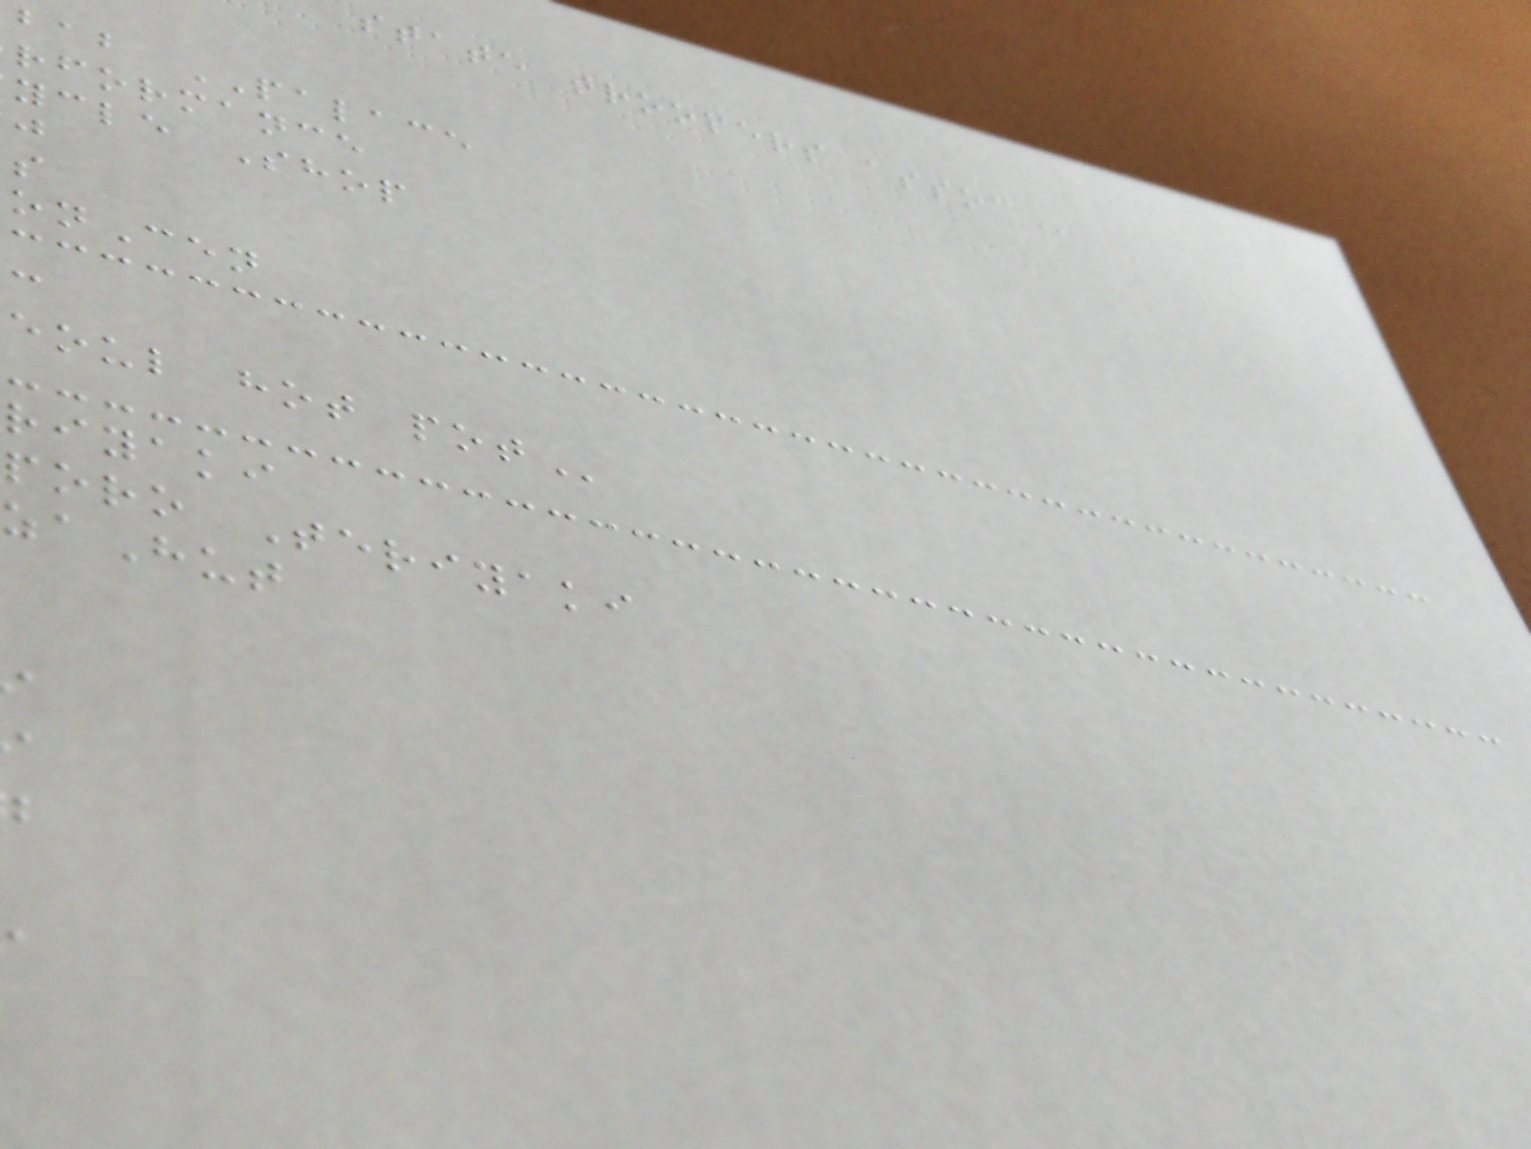state troopers
bab PALACE
rformance
ycle Shop
onCen
eoul hot
riyaki
poro Teriyaki
zaHut
